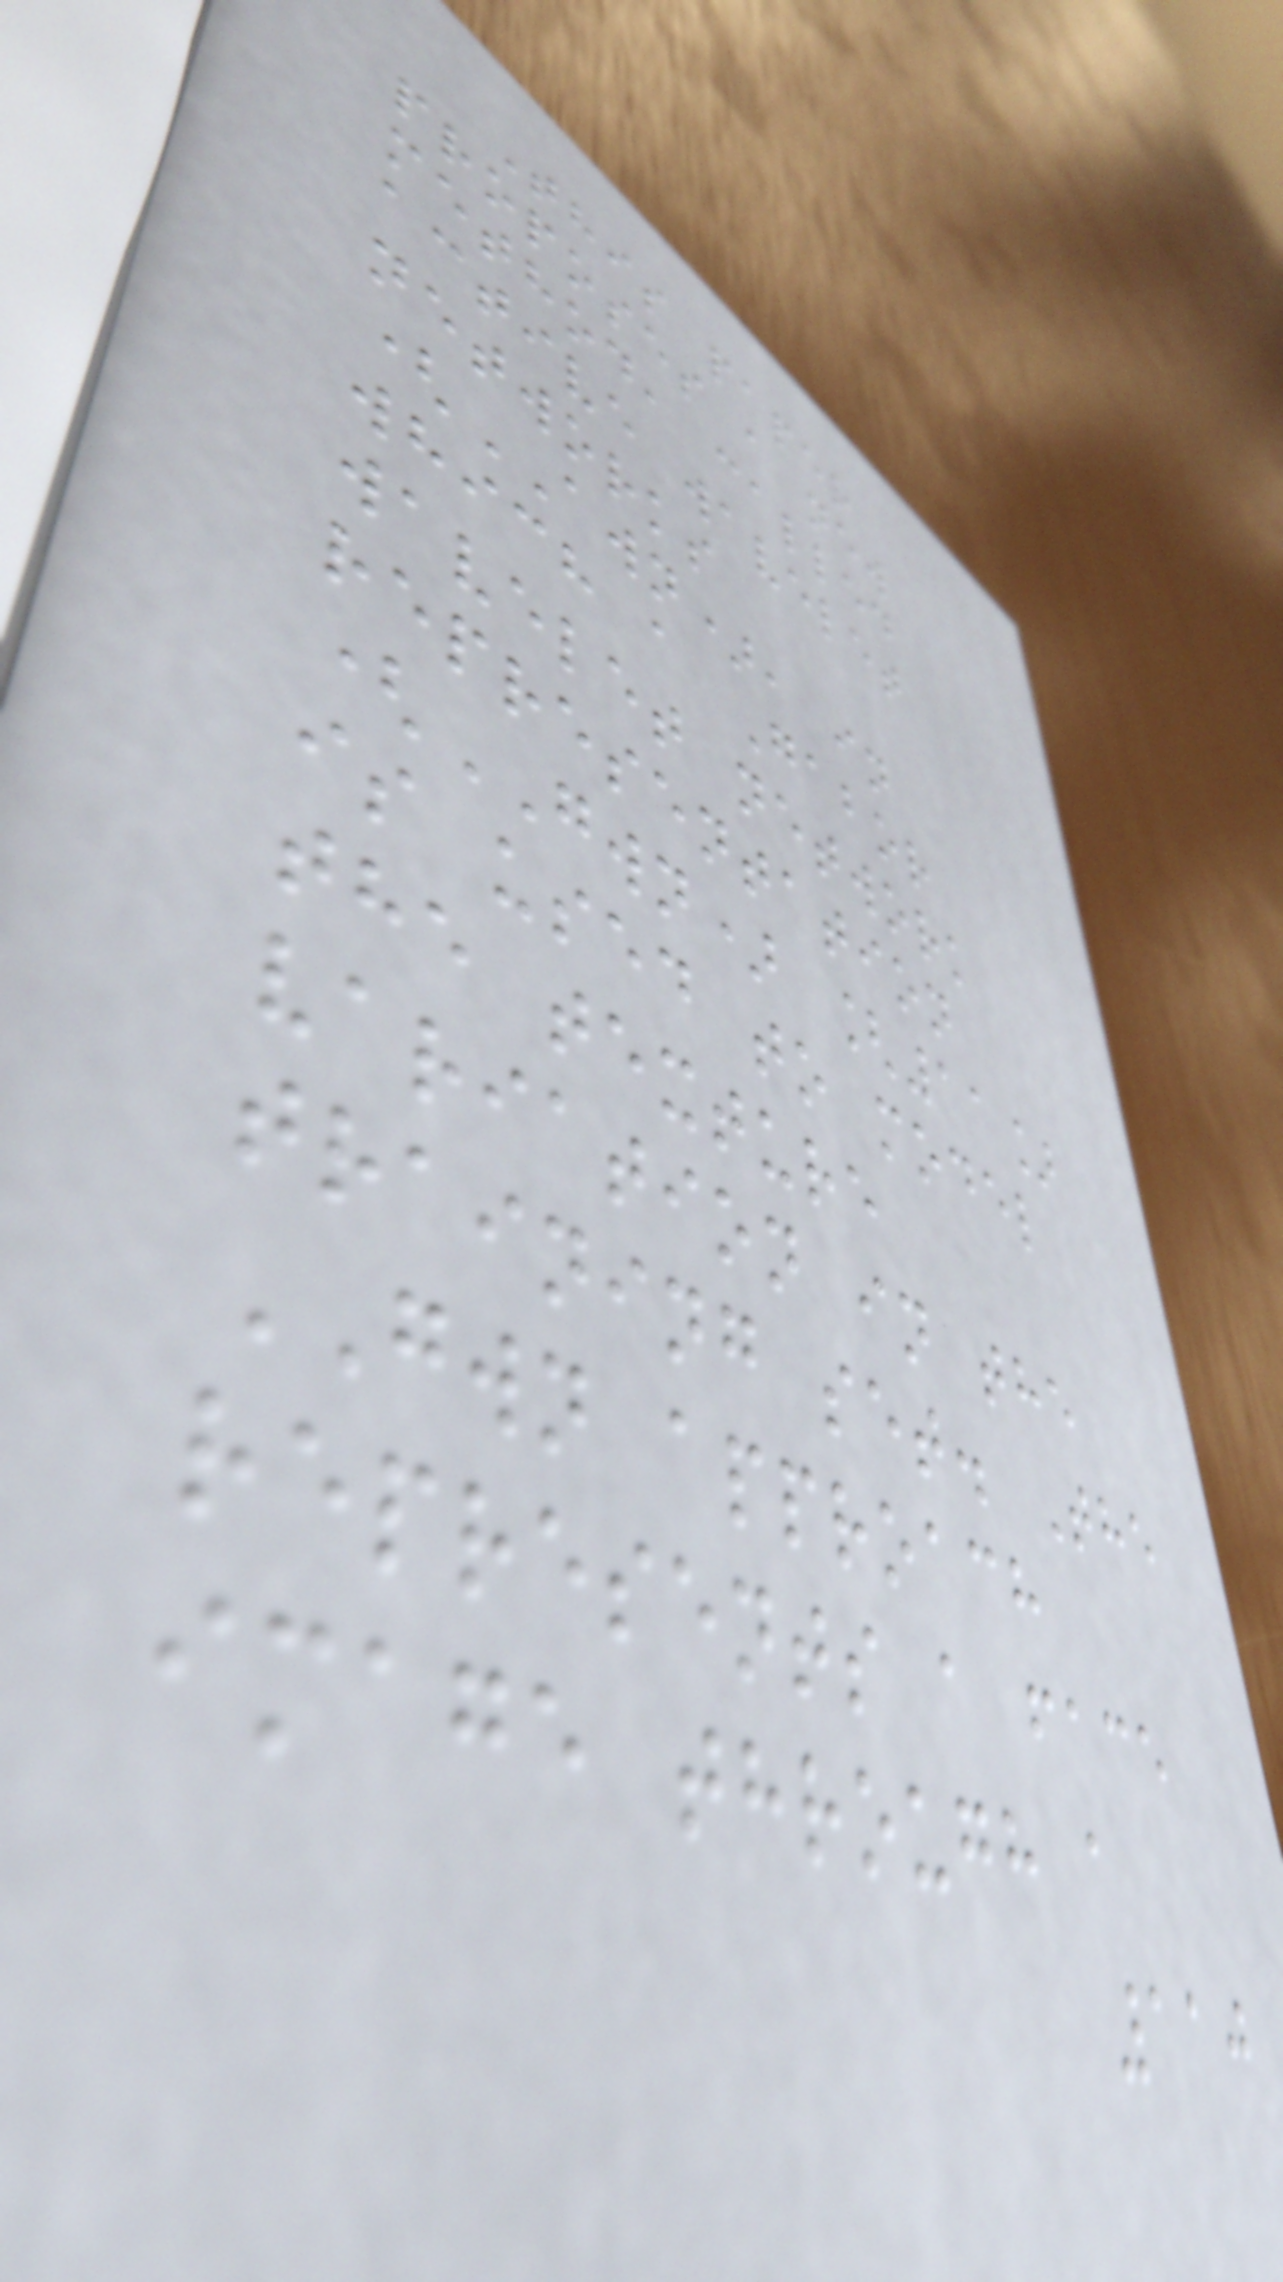This paper
proposes a new
method, called
active wavelet
networks
(AWN), in
which a Gabor
wavelet network
representation
(GWN) [11]
is used to model
the texture
variation in the
training set. The
GWN approach
represents a face
image through a
110
